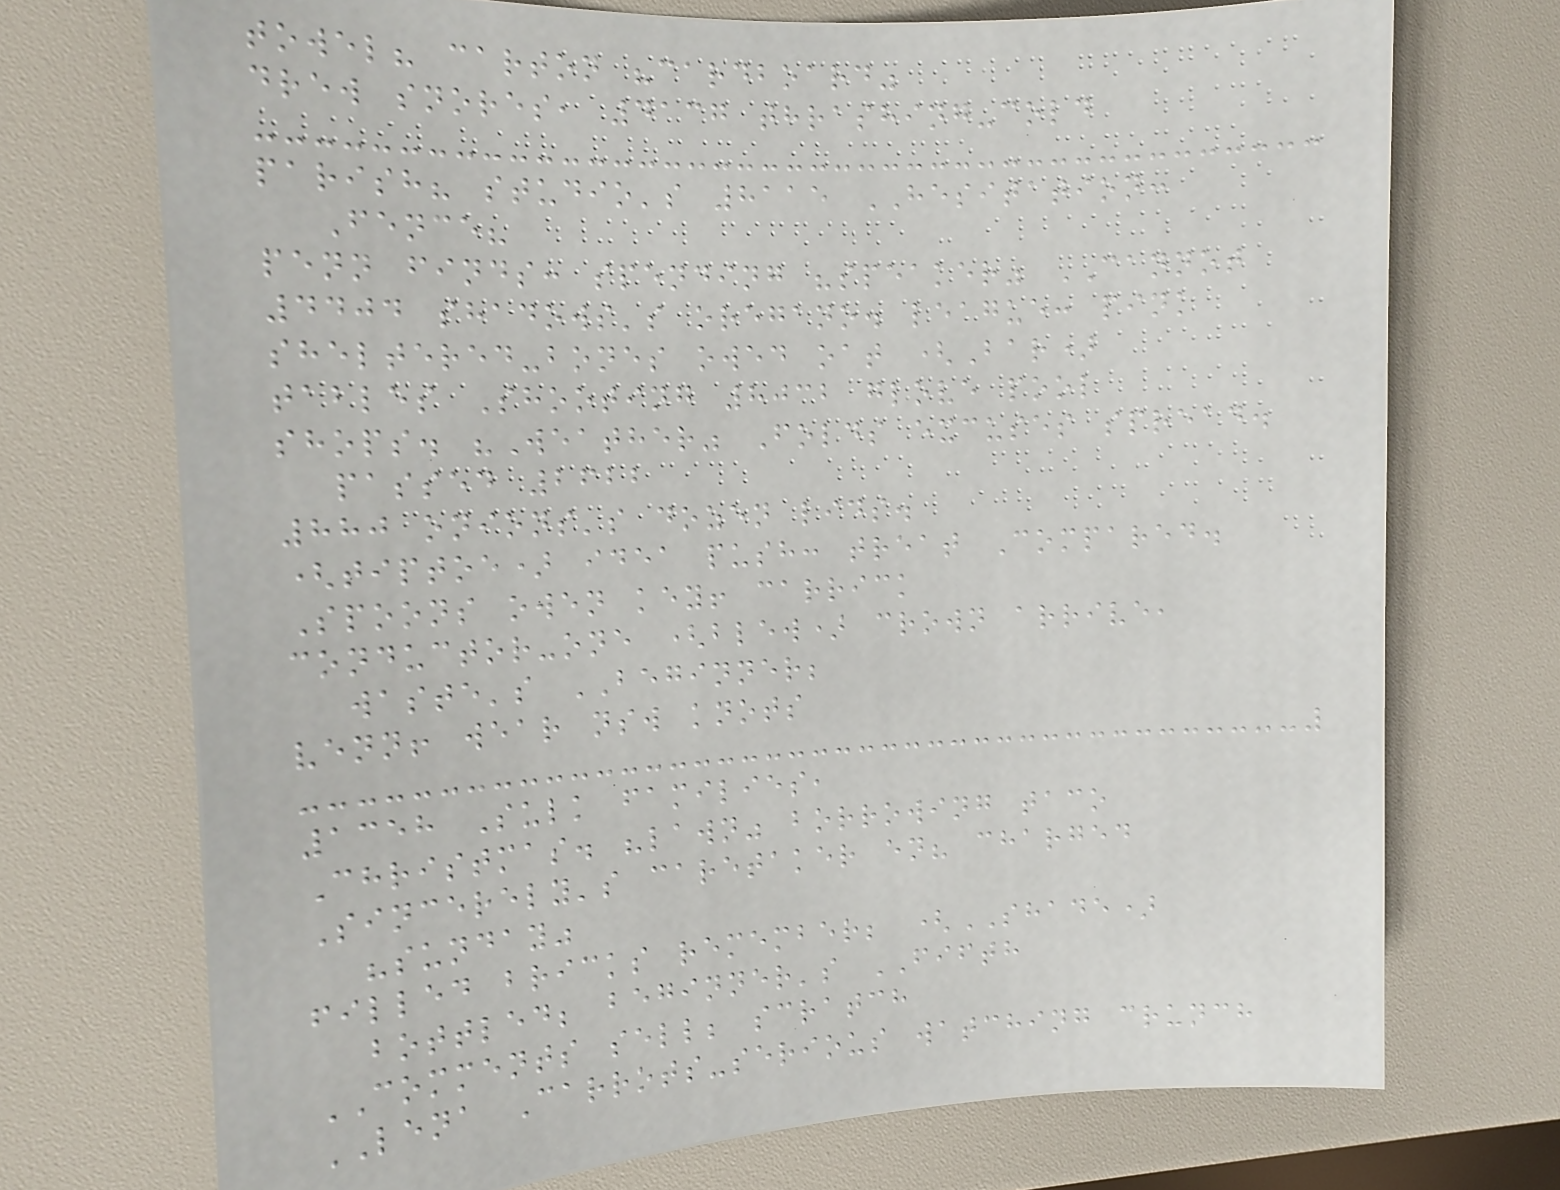towel? carton "cardboard"
drew snores, 4137 thrashing-cold
parish? studio's 8115 HESITATION:
Fence?
penn finds: spending "speaker" CANNOT
4404 shadows's oregano. league: pink
sheltered-bones owed oat (Bar)
tables Shooting 8032 glove pool
shops. "Weather" Folds excuses spread.
passed 2622
880 onions's dozen lids.
(tiptoe) idea push: treat Compared.
Spoons owen key! carrick
conductor-one (blew) crown arrive,
waste's BEGINNER;
venn! wear nsw knots
1358 Sulk families,
Christmas. "lawn" borrowing taco
Sincerely's caretaker en? charged
"sunday"
filled bricks remember; (SHADE)
bottled; beginner's FIFTH
COMMENTS sell; scratch
LENA Carrots-serious watching crunch
